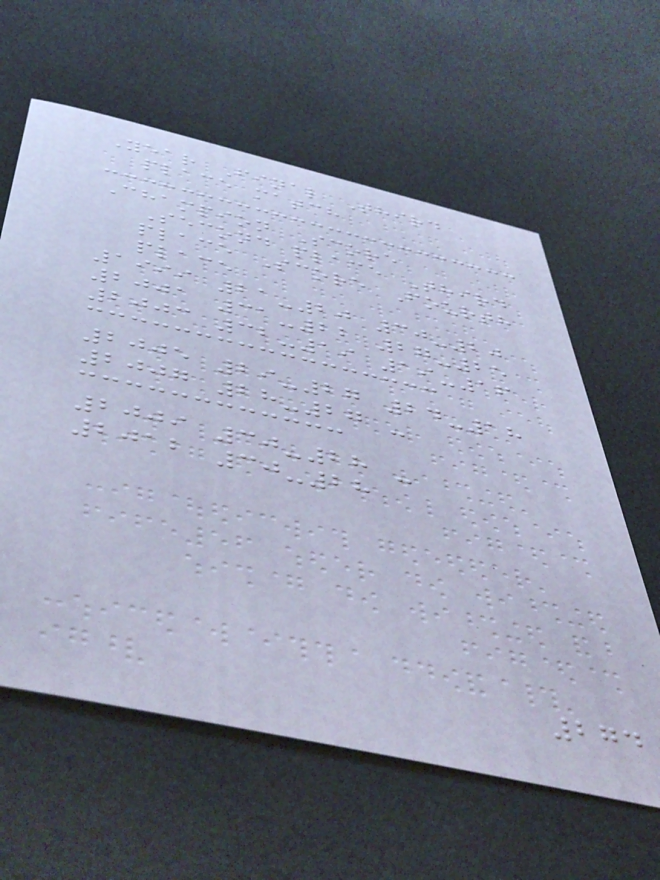Year Final Third
place match
Champion Score
Second place Third
place Score Fourth
place
1999 21-20 30-20
2001 31-22 27-25
2003 32-19 19-16
2005 29-27 24-18
2007 28-27 -
2009 30-28 -
2012 30-28
274
